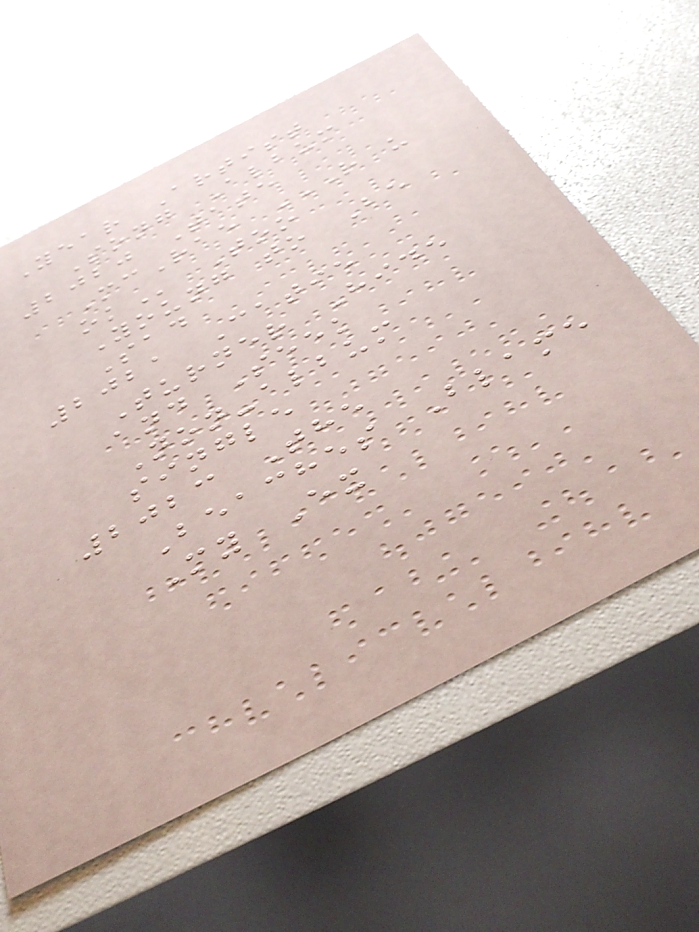Year Artist
Song Album
2020 Tate
McRae R U
OK Too
Young to Be
Sad
2021 Catie
Turner Hide
and Seek
Non-album
single
2023 The
Beaches Blame
My Ex
